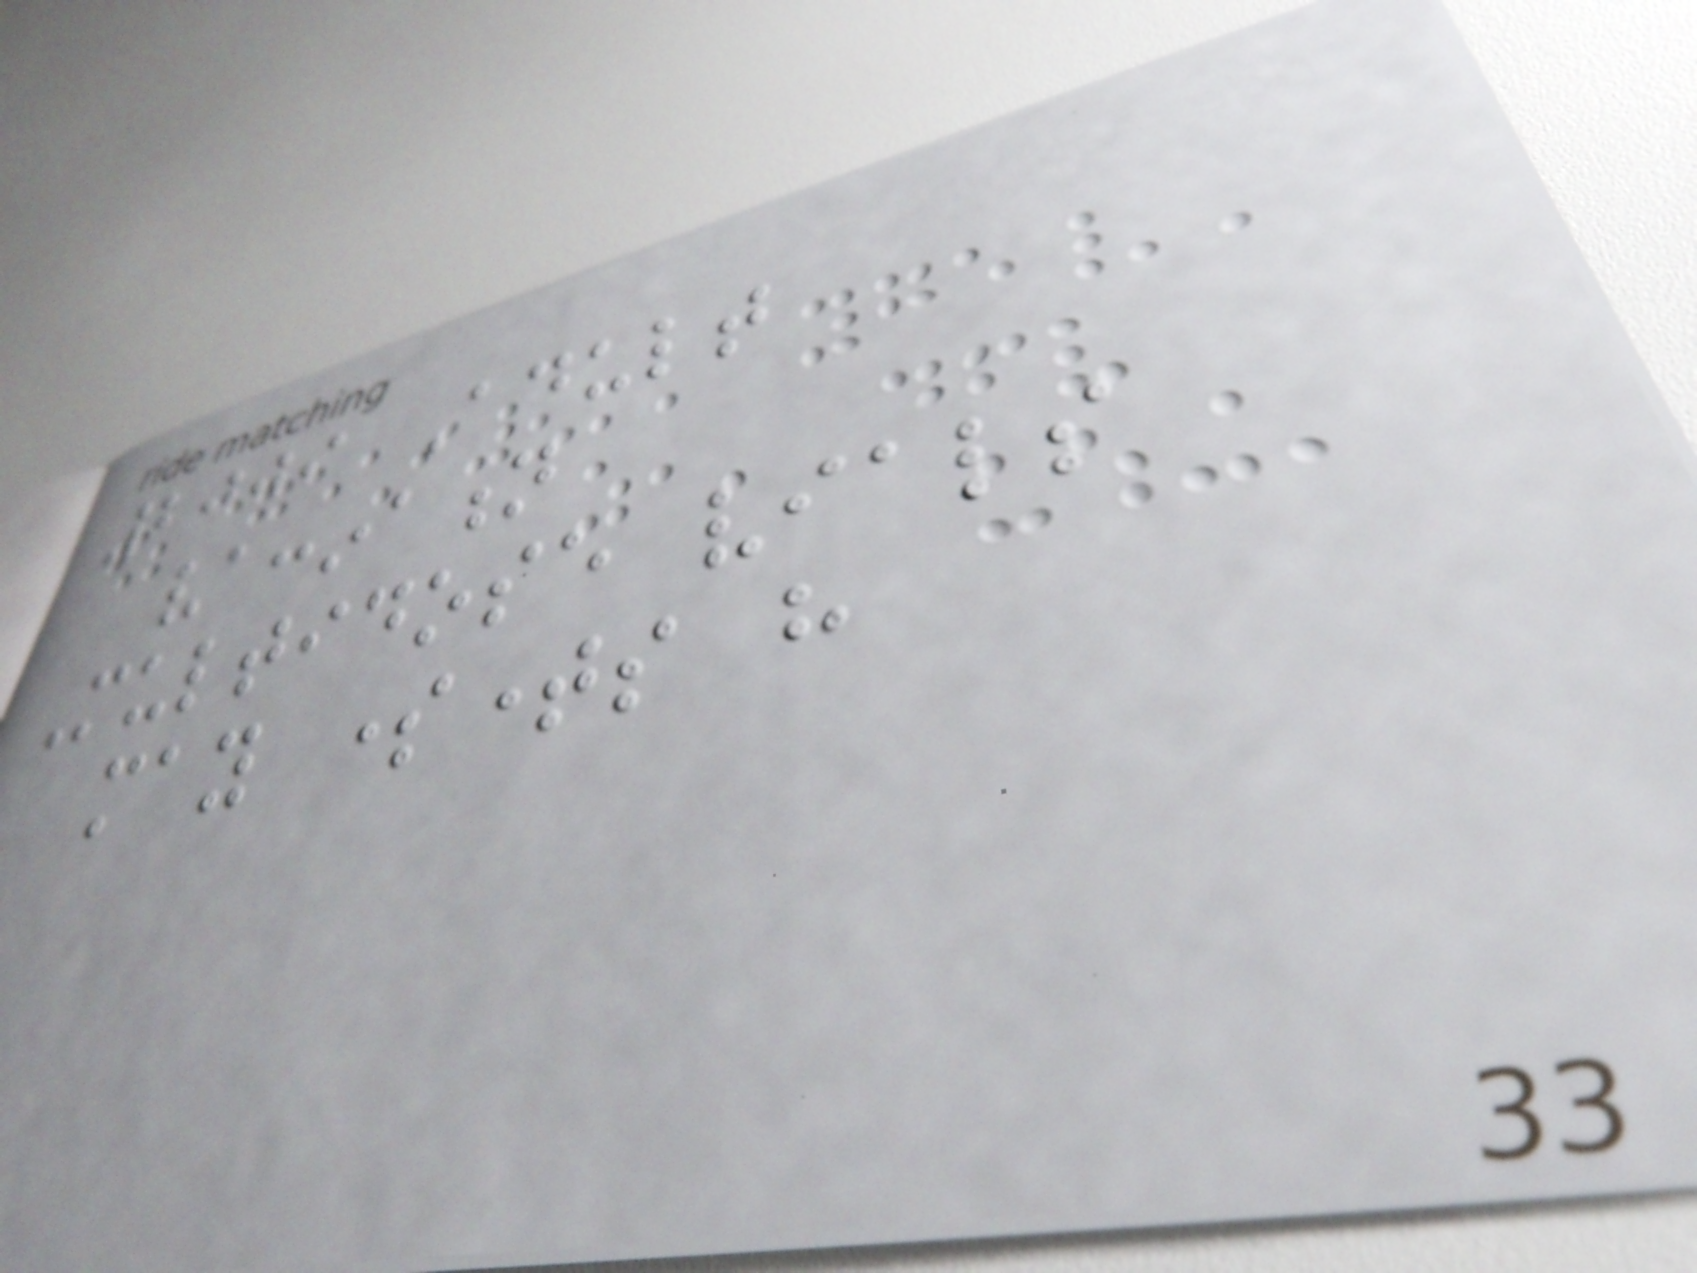2009 Adult
vaccination
Multidose vials
may sometimes have
